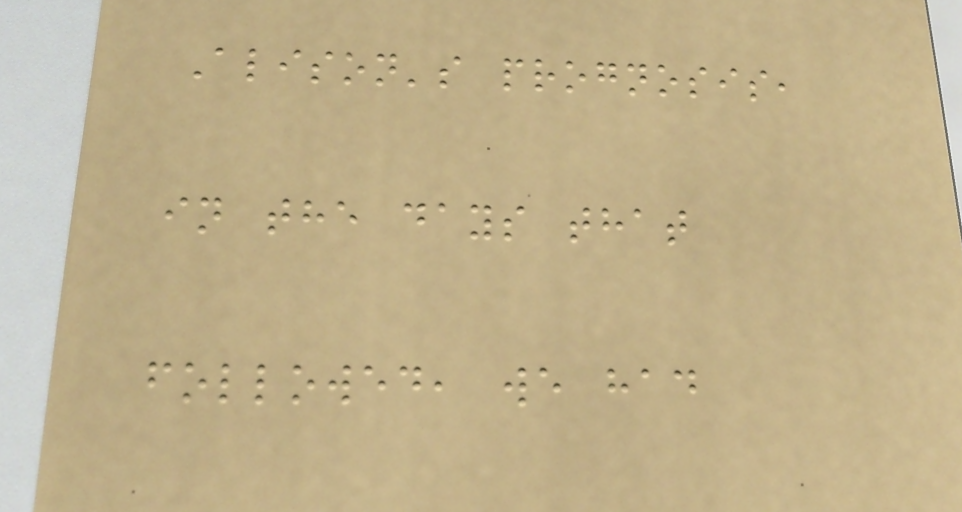Alison's prognosis,
in the days that
followed, we had
